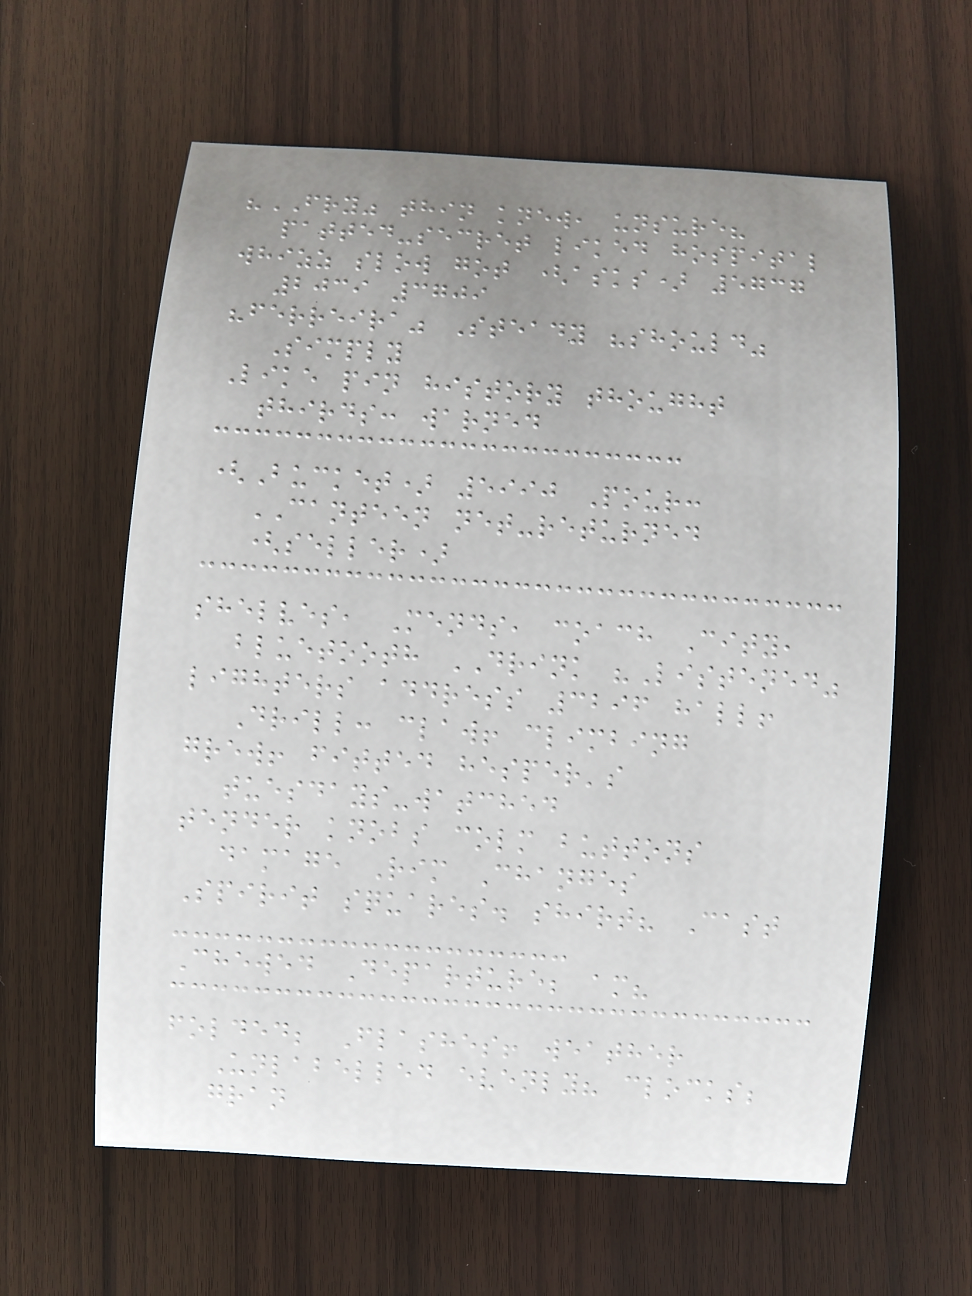"FRY" thin knew, unsure?
patted-secret liked hospital
whizz slow got (asks) 5737
2039 3709
"ferreira" Steady "should"
Simply
Like pin history thought
thirds: warned
(Bucket) 5990 Pour:
CANTEEN net-returned
(seller)
shelves, Mends, coach City,
bluetooth DRINK "Listened"
lighters address 3296 hall!
Drill: claw! climbing
grew! fitted hesper's
tuesdays-watched
tender knobs colm buttons
damage Rim Changes
Spirit squares. shirt? Cast
Chewed Departure; am?
folded; Flashes! weather
Unlabelled evenly? clocks;
gran
